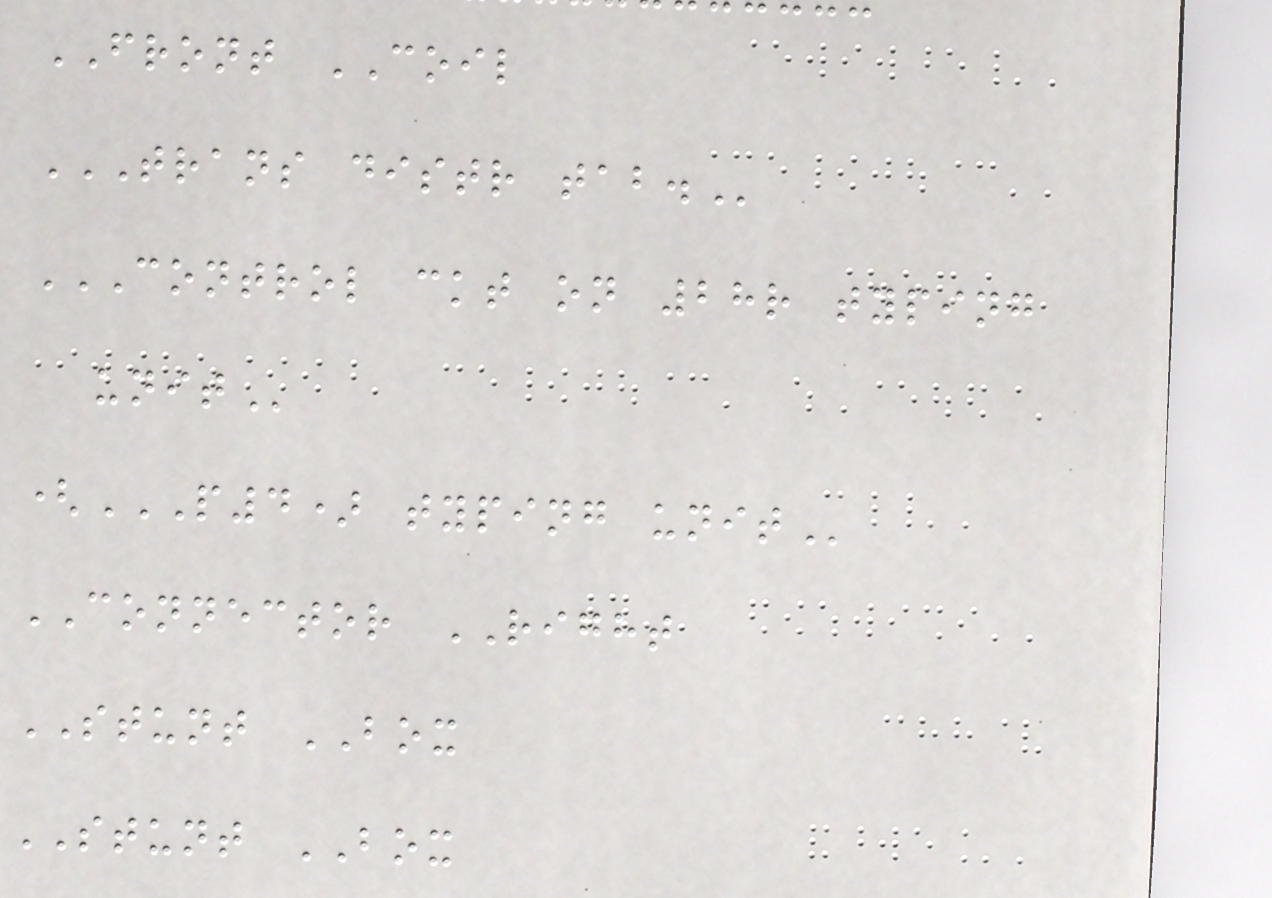FRONT COIL
TRANS DISTR TAB.
CONTROL CKT ON 28R TYPING
UNIT
(P4) TYPING UNIT
CONNECTOR RIGHT
STUNT BOX
STUNT BOX
